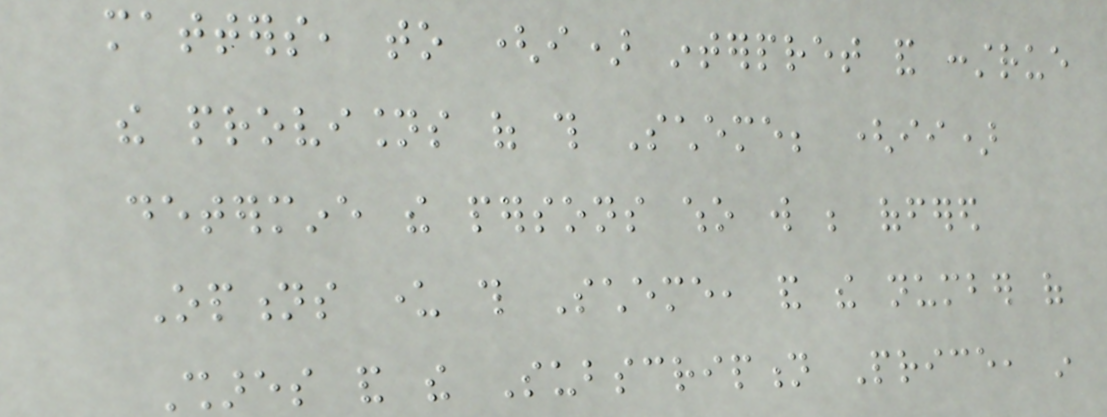matters, to (i) interpret and construe
the provisions of this Scheme; (ii)
determine the persons who will be offered
Options under this Scheme, and the number of
Shares and the Subscription Price, in
